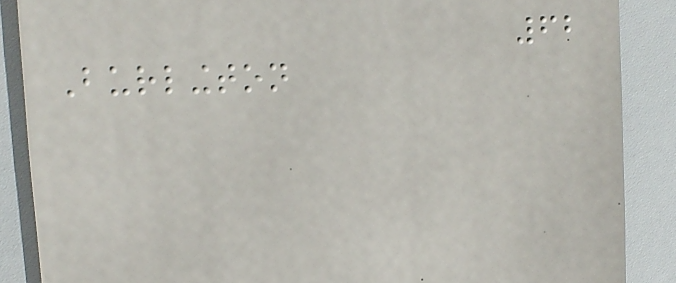62
Burlington
